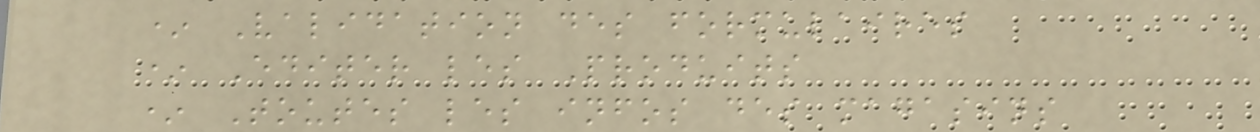* Validation des formulaires
* Editer les Produits
* Toutes les infos des magasins
